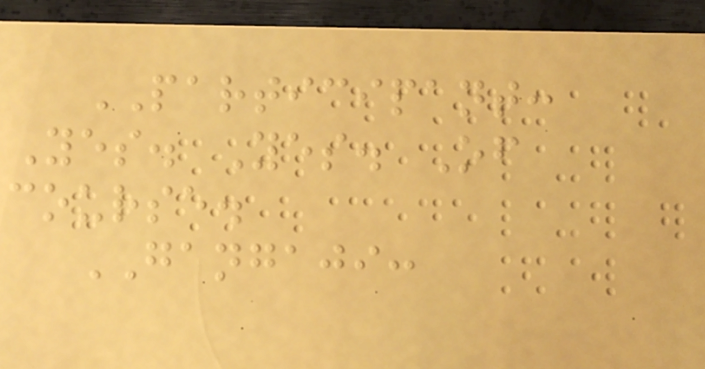PARTICIPANT:
Yes. Yes. Of
course.
GANGAJI:
